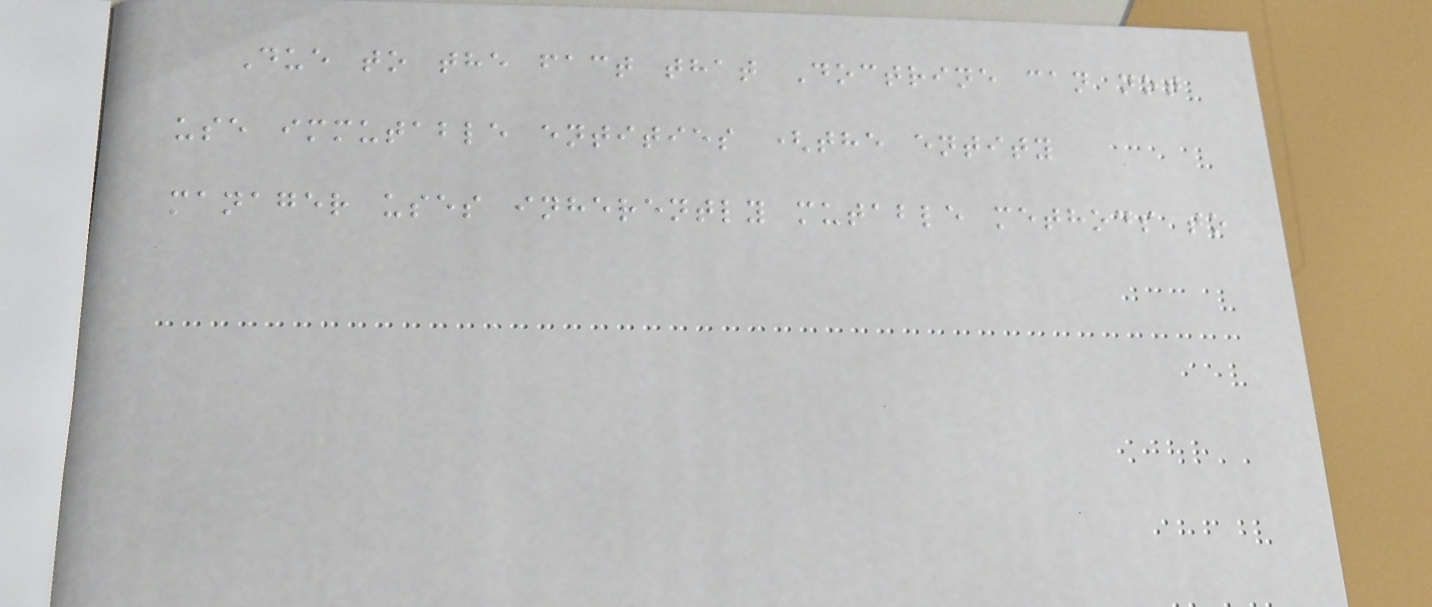Due to the fact that Doctrine can not
use immutable entities (the entity
manager uses inherently mutable methods to
